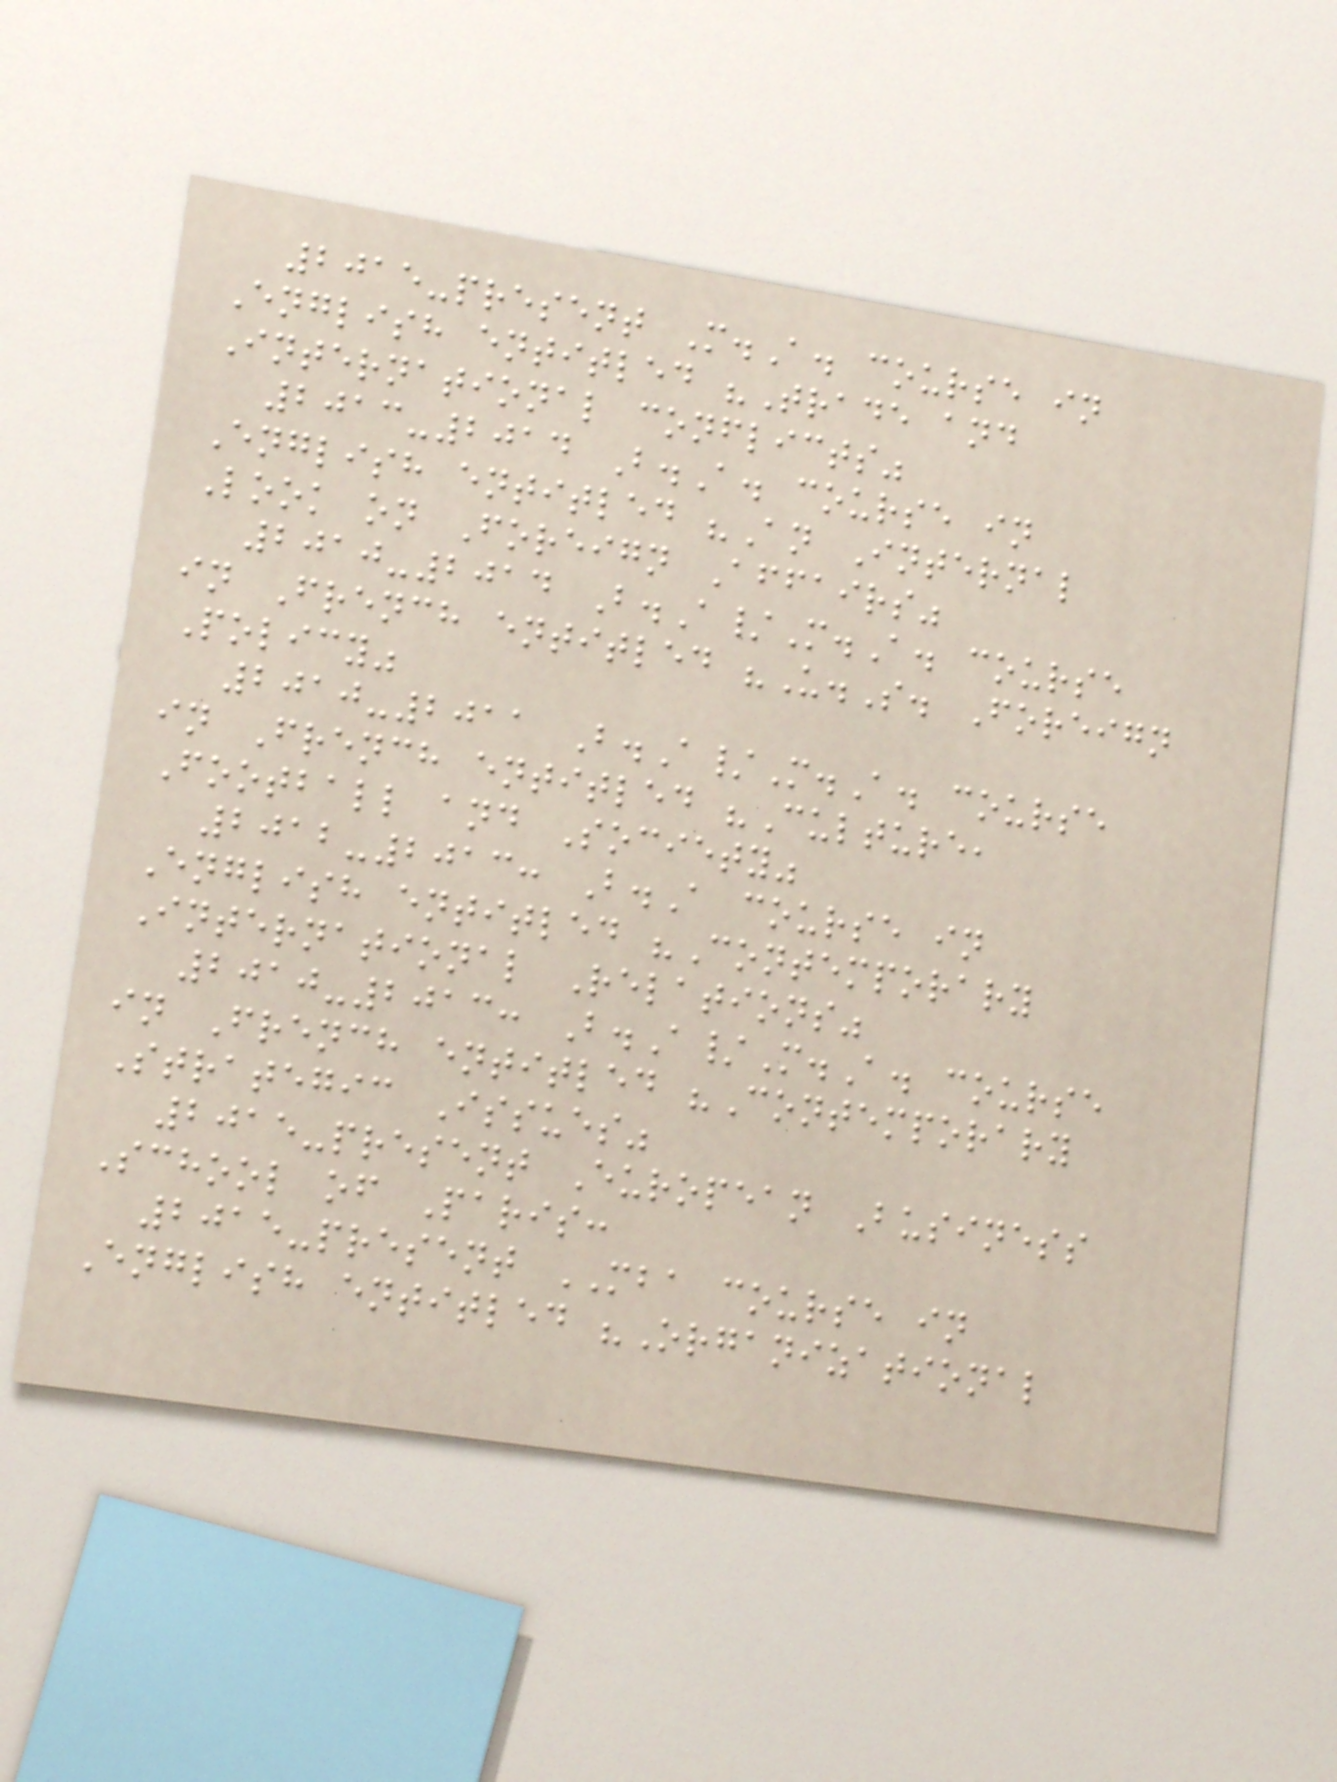2015-present M.A. course in
English entitled "Trade and
International conflicts"
2013-2014 B.A. course in
English entitled "An Internal
Look on Foreign Affairs"
2010-2014 B.A/M.A. course
in French entitled "U.S. Foreign
Policy"
2010-2011 B.A/M.A. course
in French entitled "Culture,
Football and Society"
2012-2013: B.A course in
English entitled "Contemporary
International Relations"
2010-2013: B.A/M.A. course
in French entitled "Contemporary
Strategic Issues"
2015-present European Business
School of Paris:
2015-present MBA course in
English entitled "Organizational
